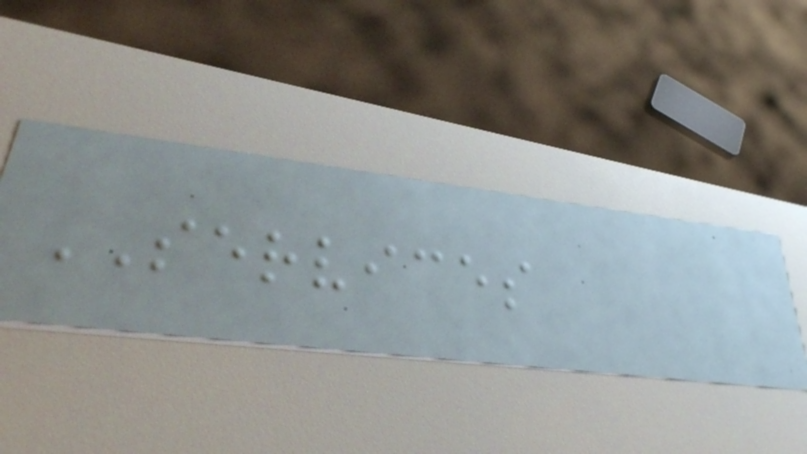SERVICES
